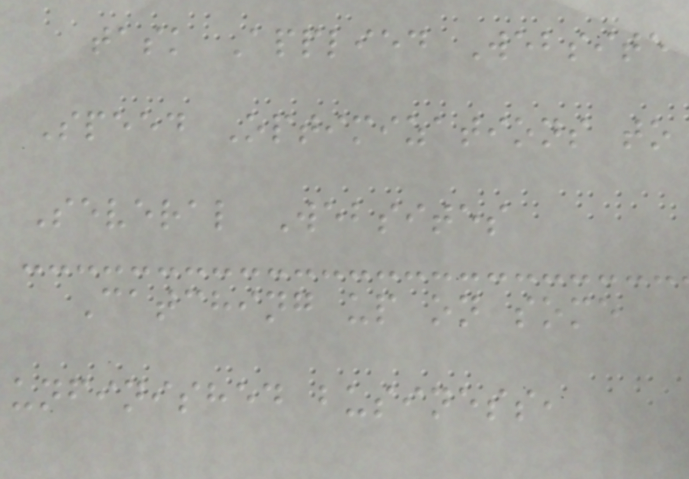task Applied Website
Speed Optimizations to
Several Websites
Catching up on some
unfinished business,
